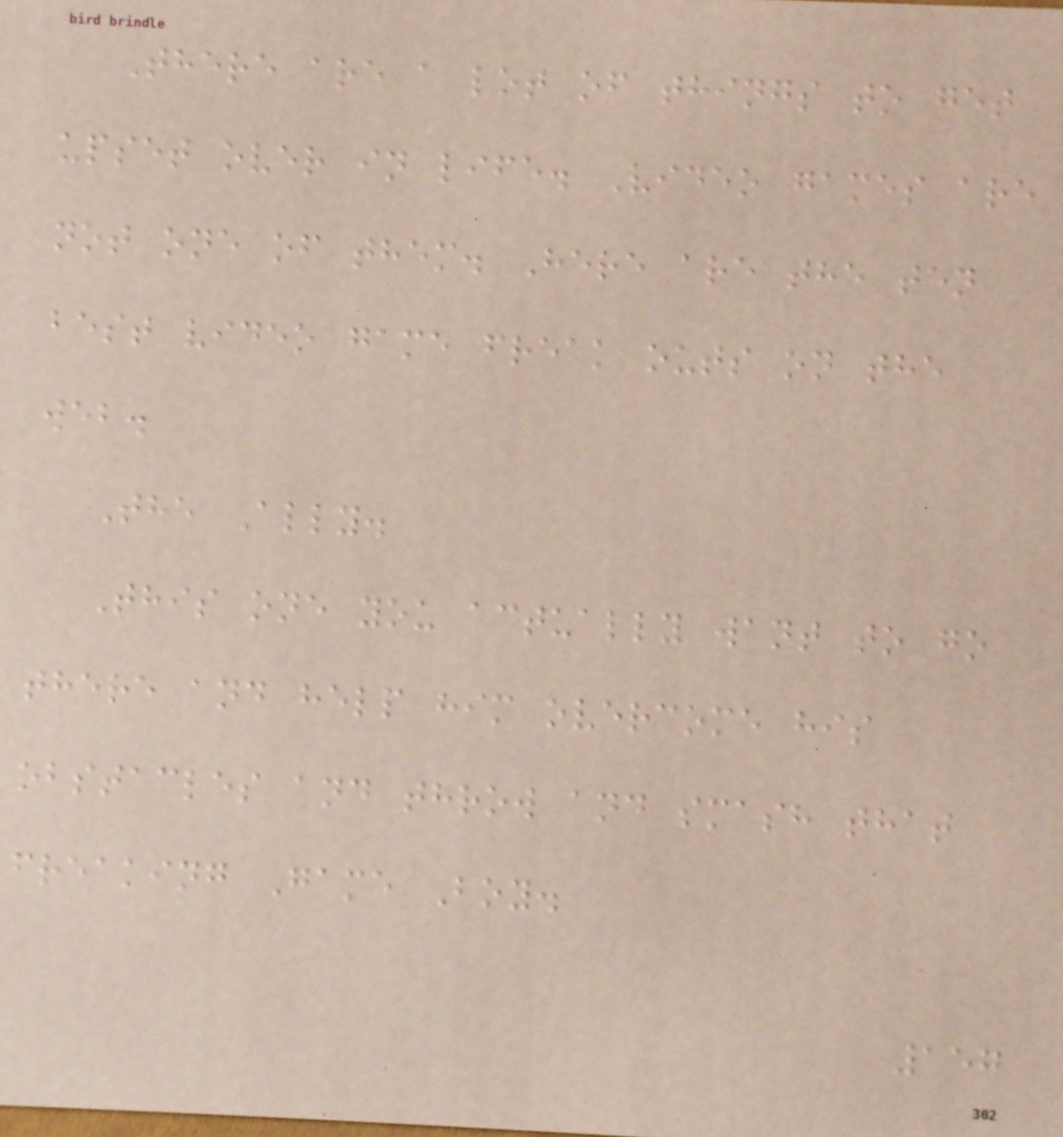There are a lot of things to get
upset over in life. Video games are
not one of them. Here are the ten
best video game freak outs on the
web.
The Ally.
This one you actually want to go
there and help him overcome his
obstacles and throw and smash that
freaking Game Boy.
157
